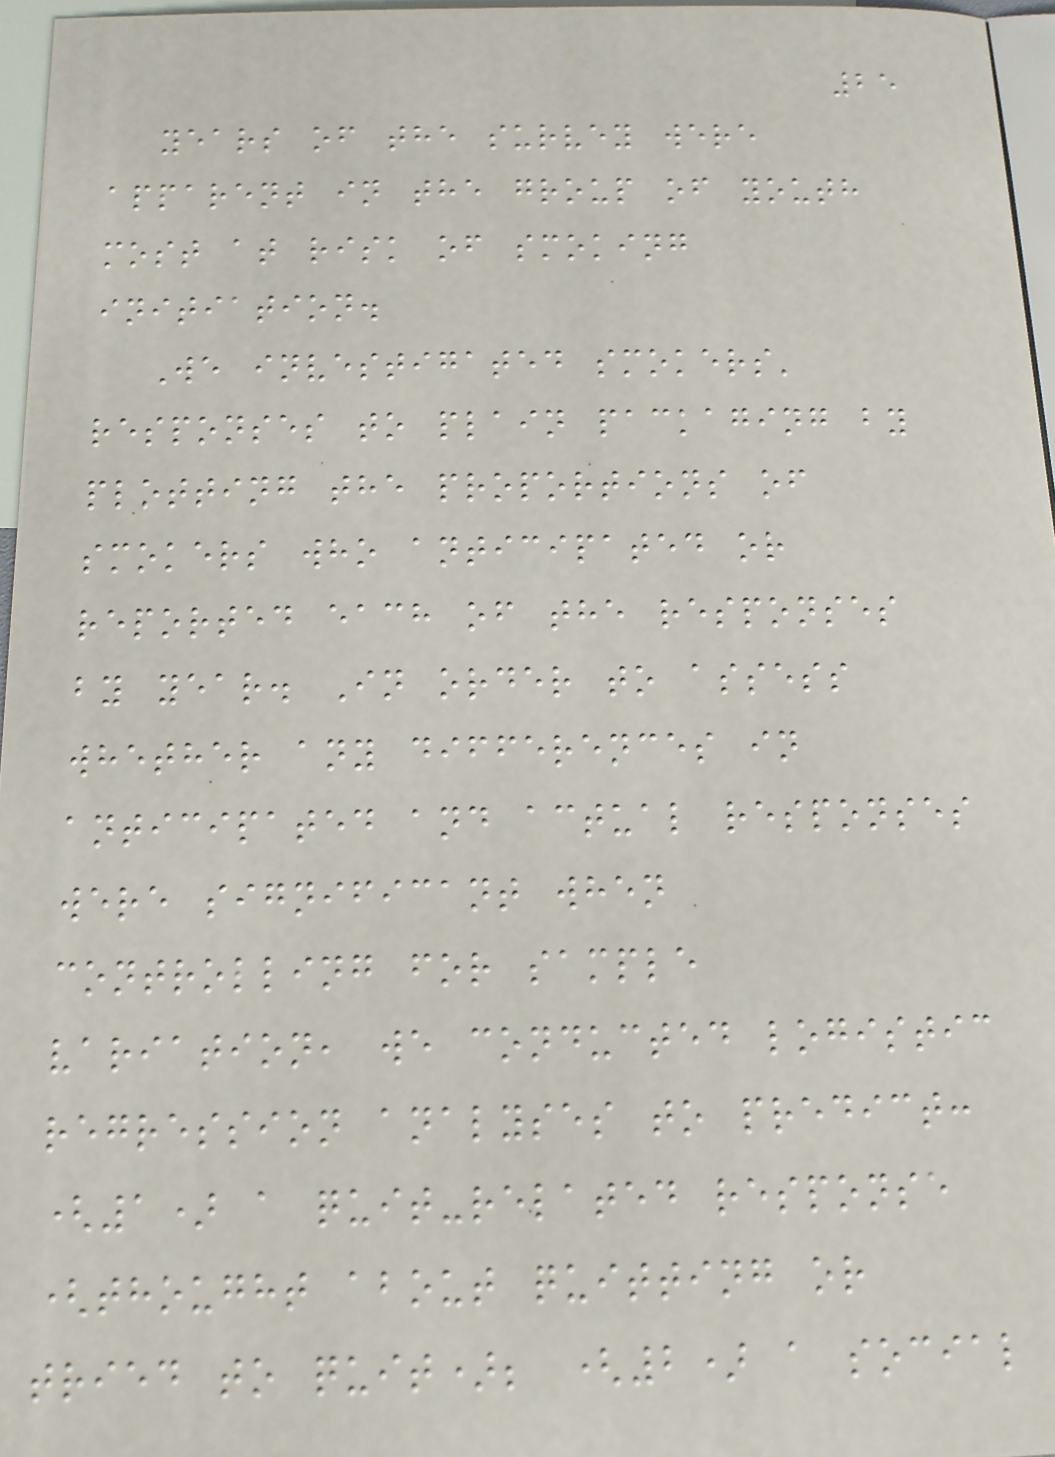25
years of the survey were
apparent in the group of youth
most at risk of smoking
initiation.
We investigated smokers'
responses to plain packaging by
plotting the proportions of
smokers who anticipated or
reported each of the responses
by year. In order to assess
whether any differences in
anticipated and actual responses
were significant when
controlling for sample
variation, we conducted logistic
regression analyses to predict:
(1) a quit-related response
(thought about quitting or
tried to quit); (2) a social
